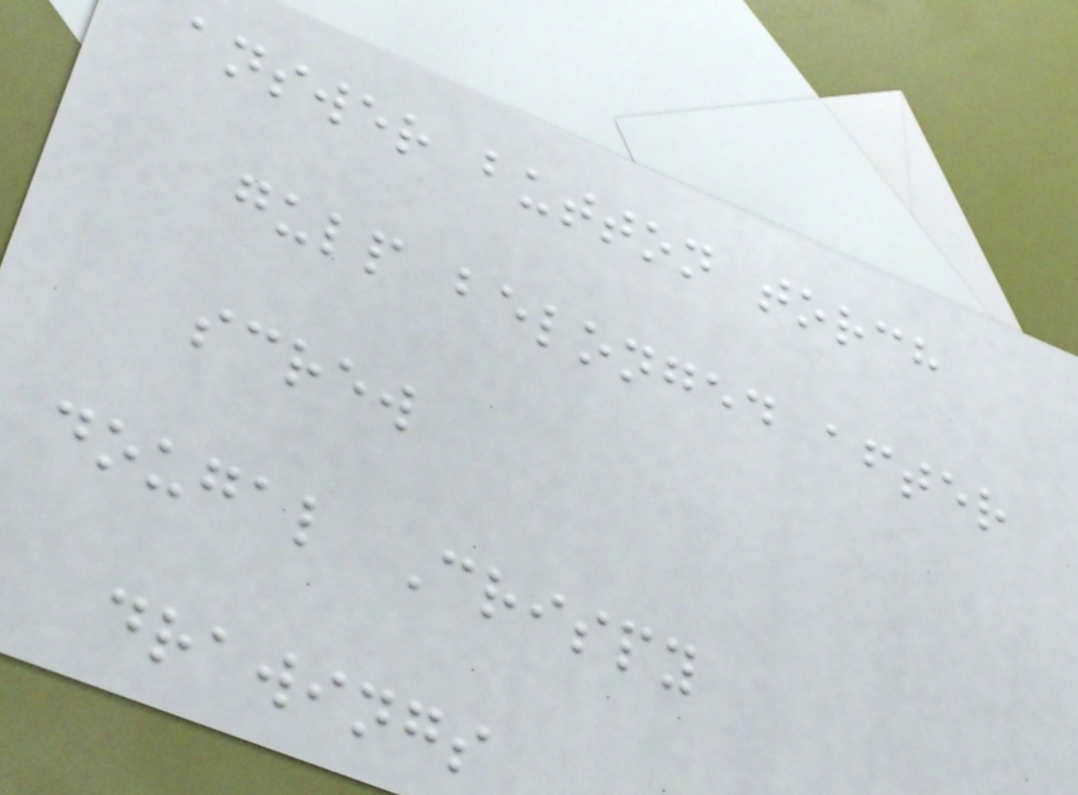answer button torch
gulp belonged after
screw
dougal Crispy
drawings
